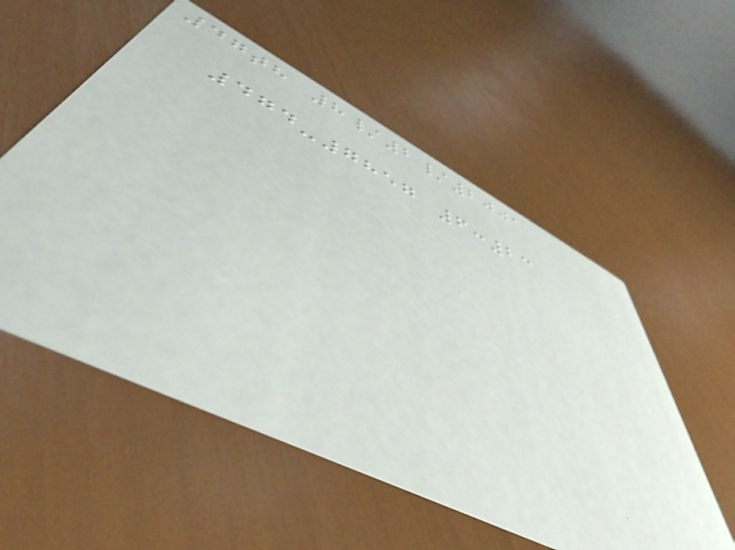47th 8/2/2001
474-7857 6:23
